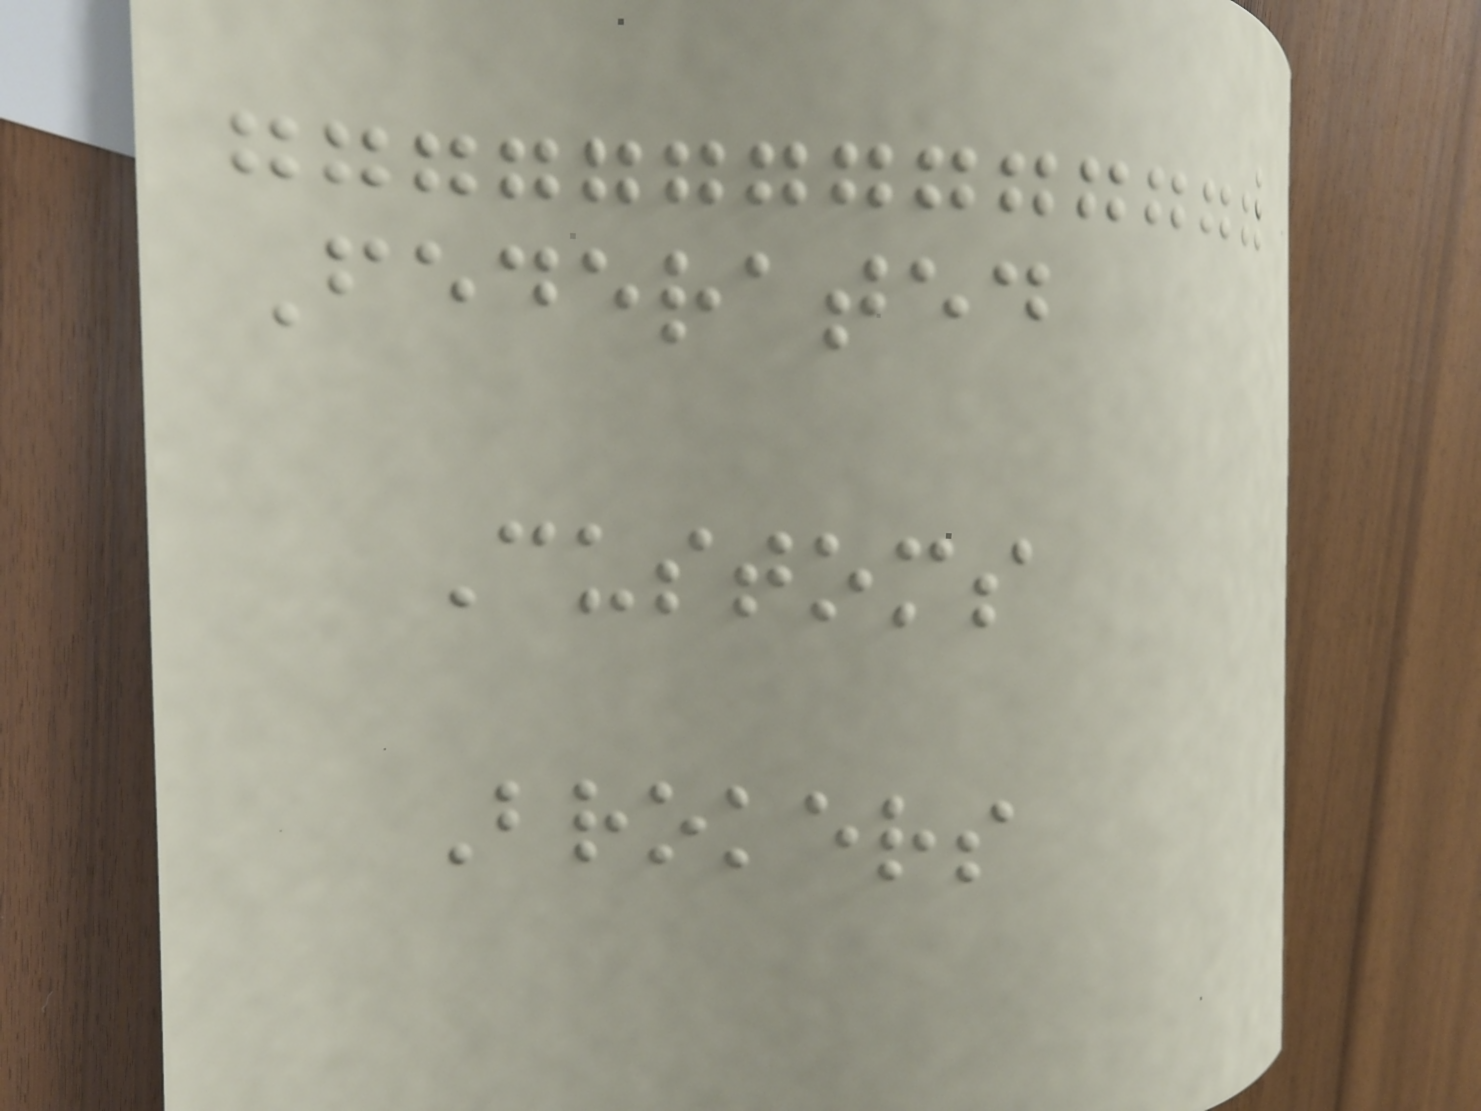Federated
Customs
Brokers
